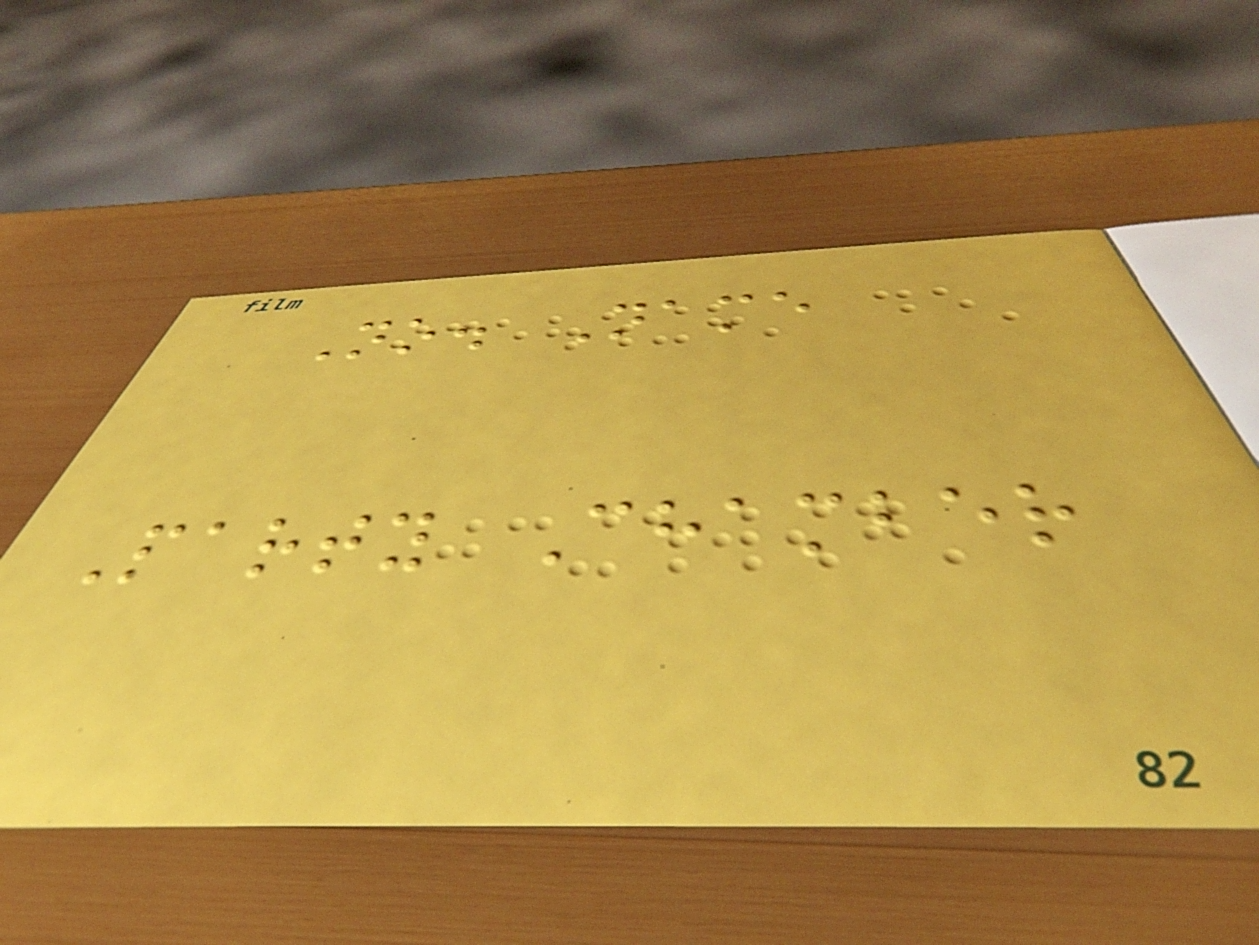No. Name
Party Chamber
